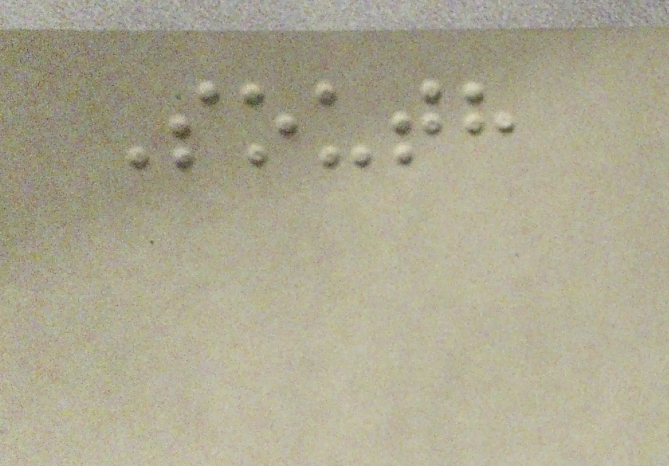South
